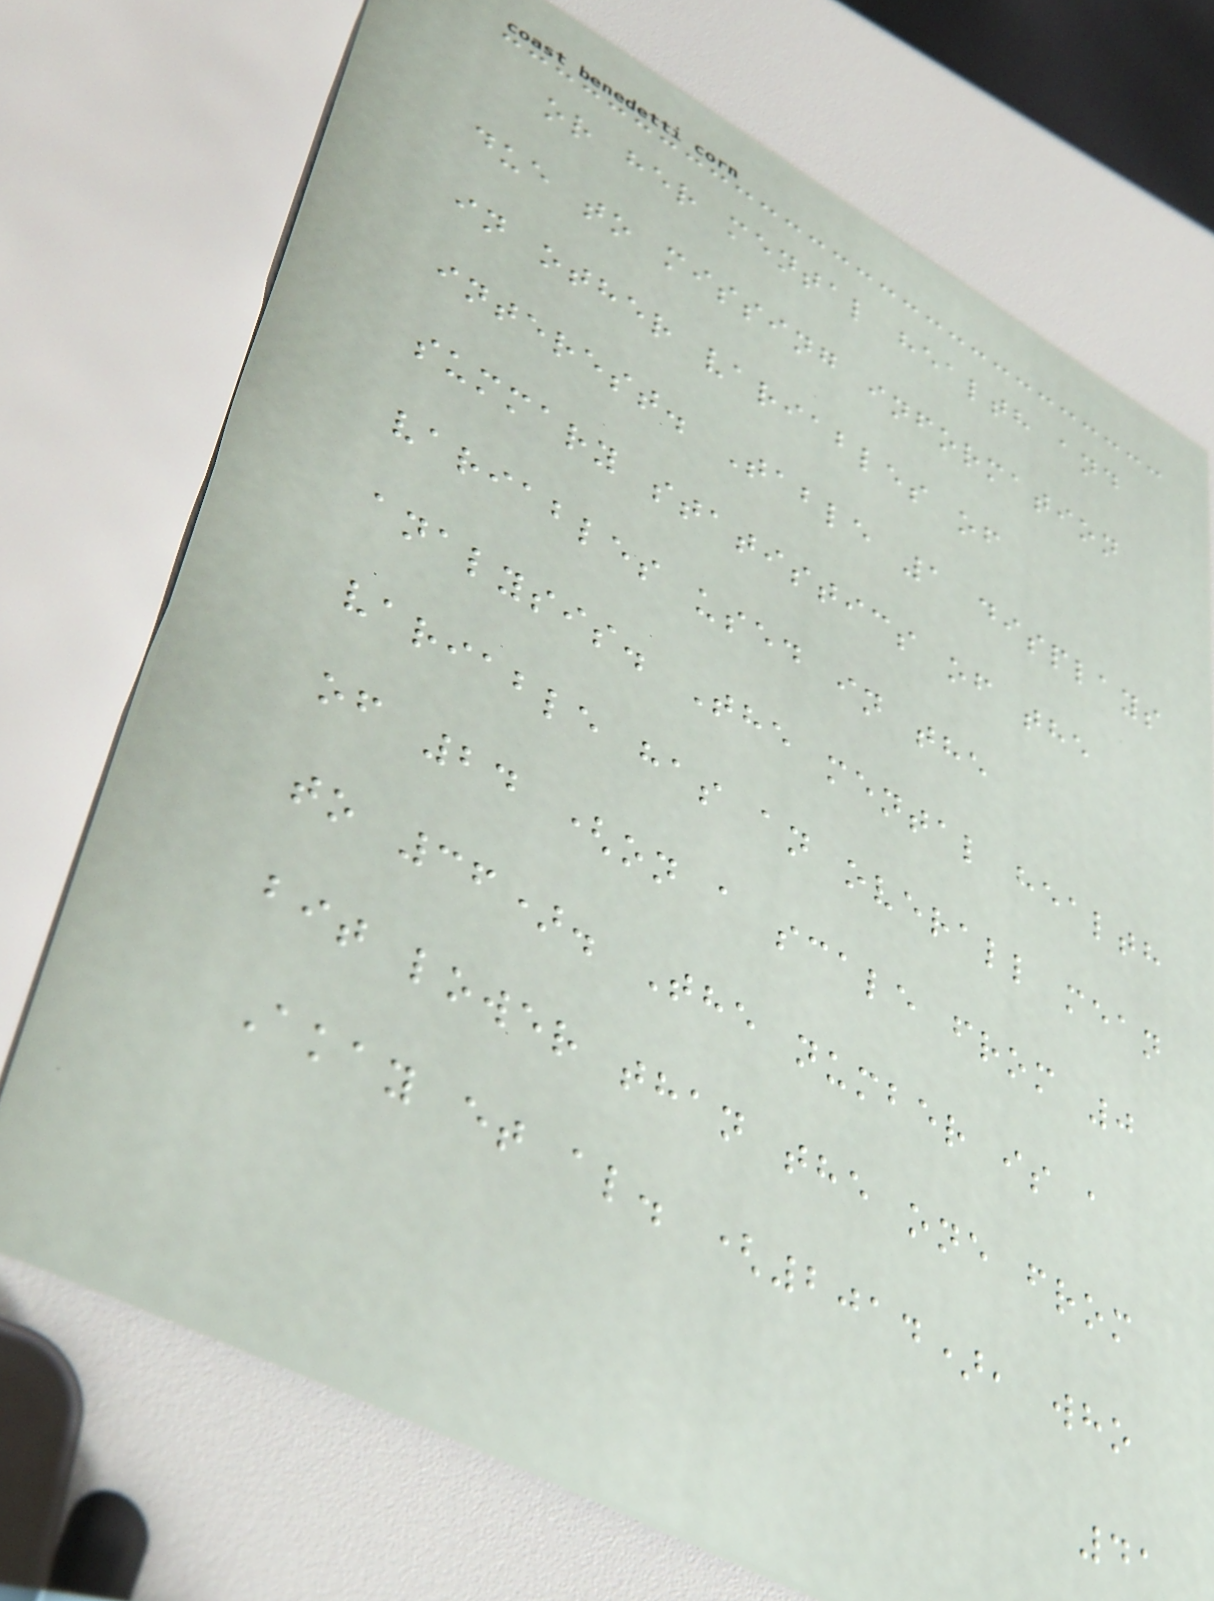or her mental health and
due to missing information
in other variables of
interest. Table 1 displays
summary statistics of the
variables used in the
analysis. The mental health
variable has an overall mean
of 24 (on a scale from 0
to 36). The number is a
bit lower than the one from
Akay et al. (2014), who
41
